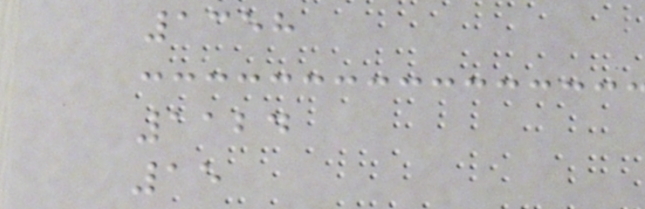1358
1124
15
